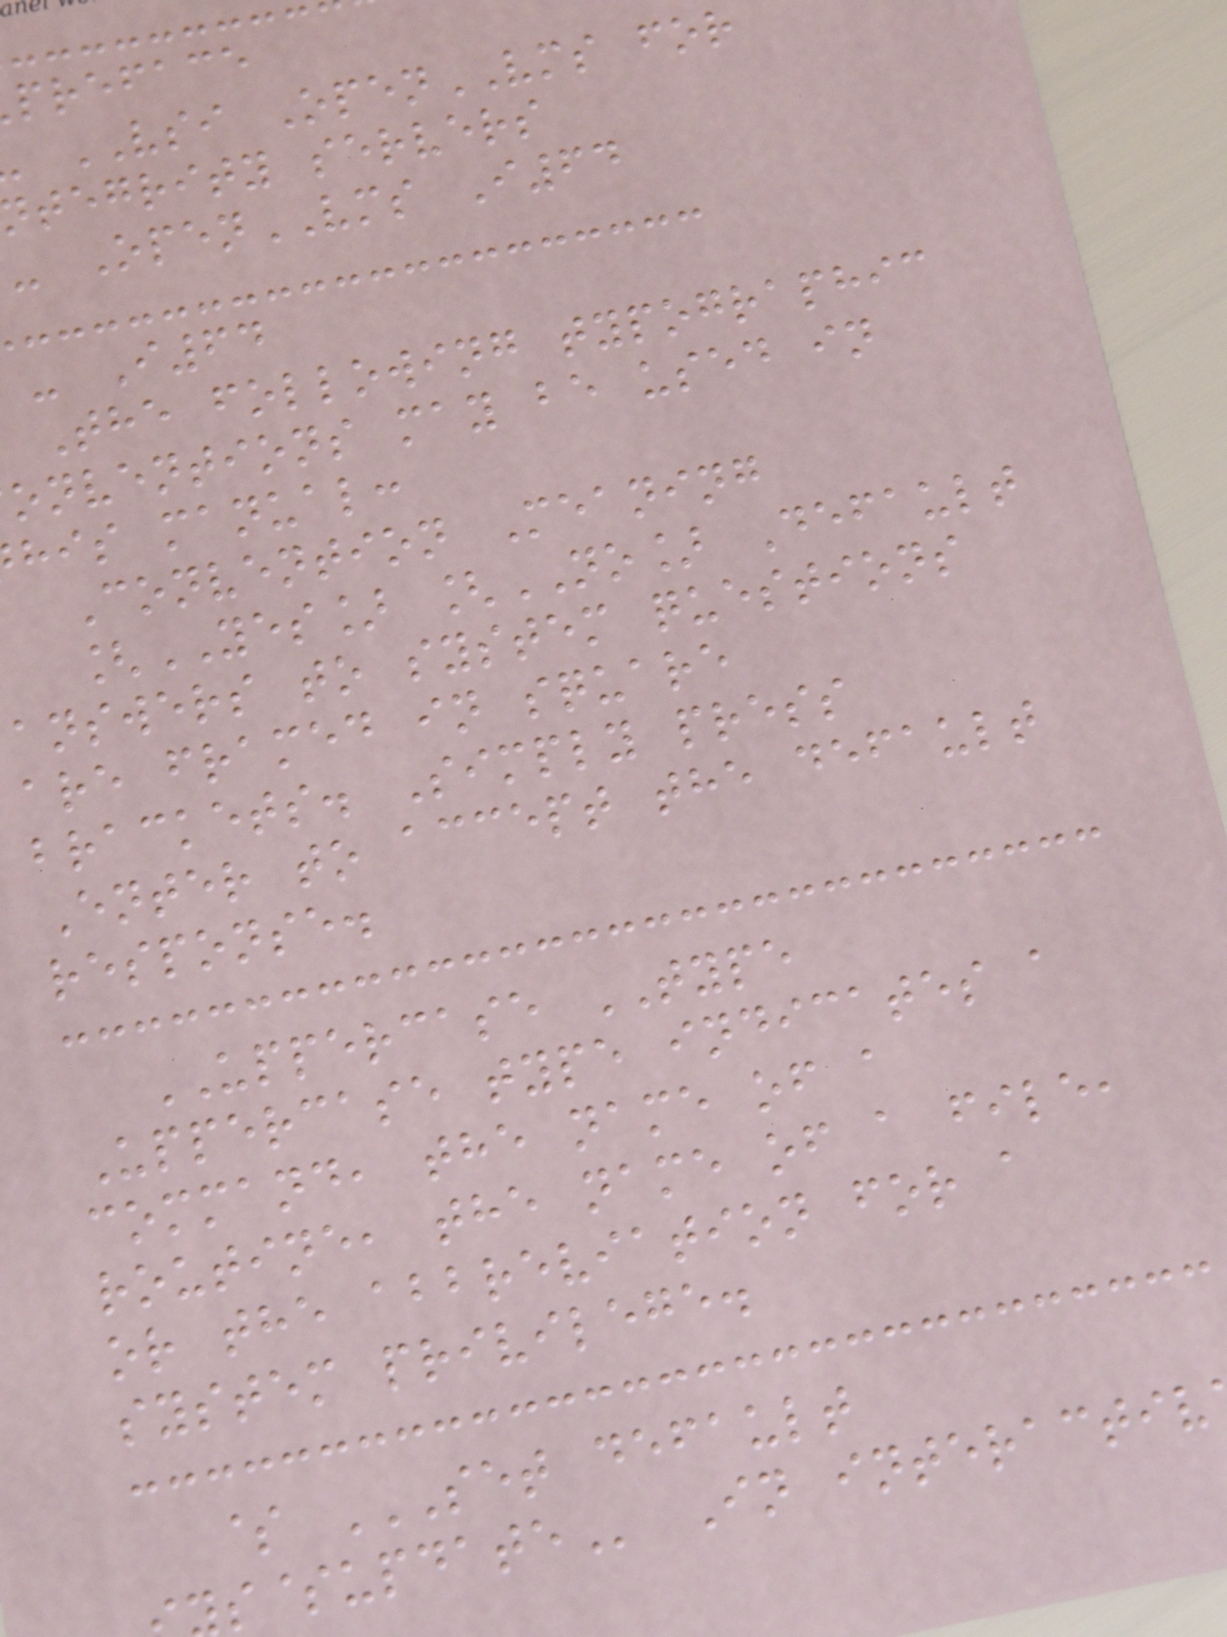preface
VSI OpenVMS for
tegrity servers
- OpenVMS I64
- I64
The following typographic
onventions may be used in
his manual:
Convention Meaning
[YES] [NO] Default
answers to system questions
are framed in square
brackets. Simply press
Enter to accept the default
response.
UPPERCASE TYPE
Uppercase type indicates a
command, the name of a
routine, the name of a file,
or the abbreviation for a
system privilege.
$ SET DEFAULT
In interactiv
